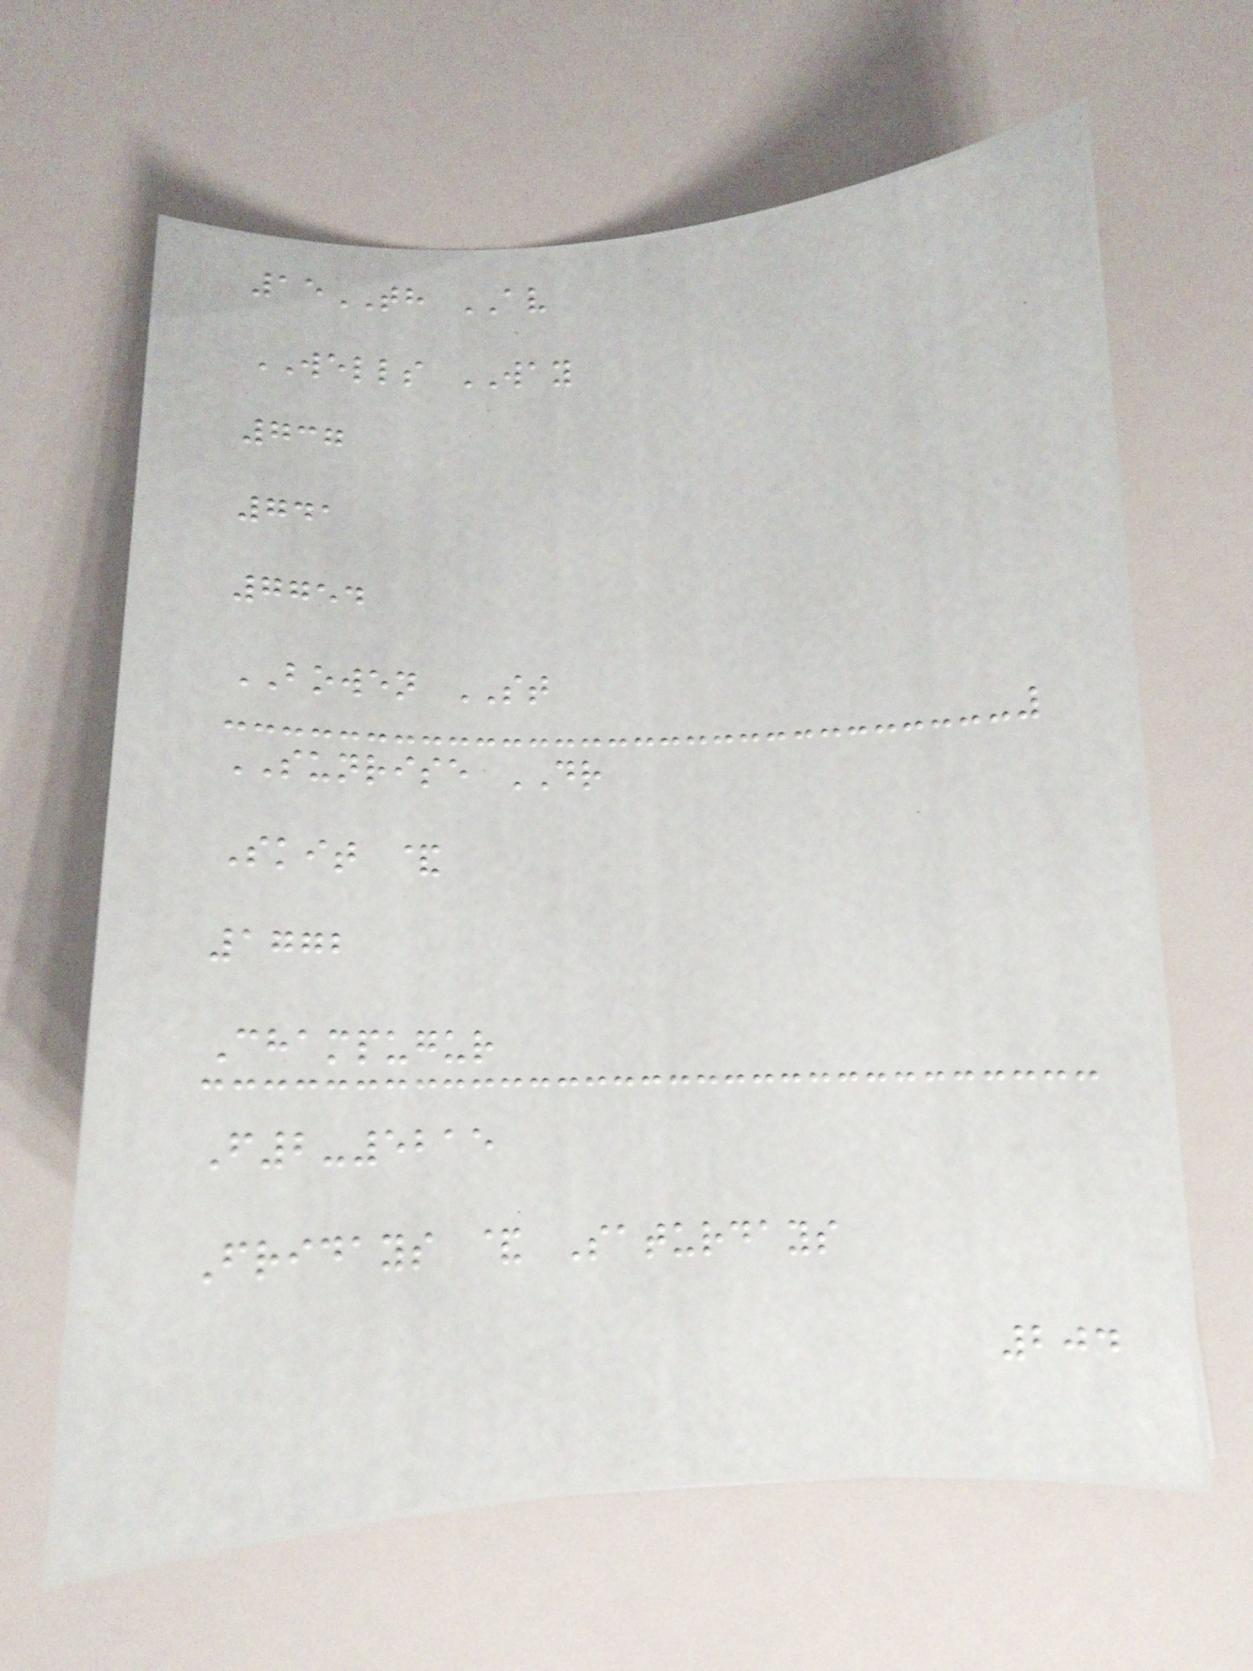15TH AV
WELLS WAY
737
741
7754
BOWEN ST
SUNRISE DR
Skit &
1772
Champugur
F2-5215
Fridays & Saturdays
204
